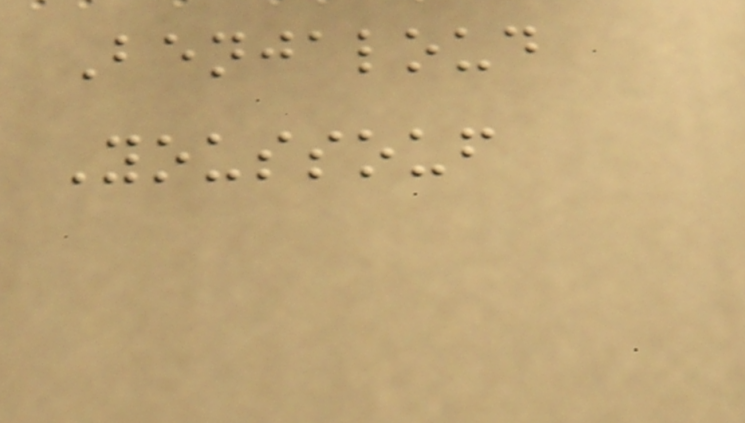Benjaloud
Youssouf
